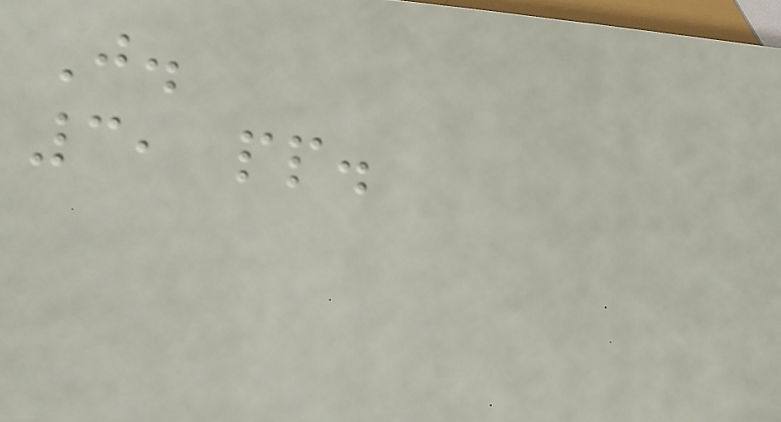J.
3, pp.
